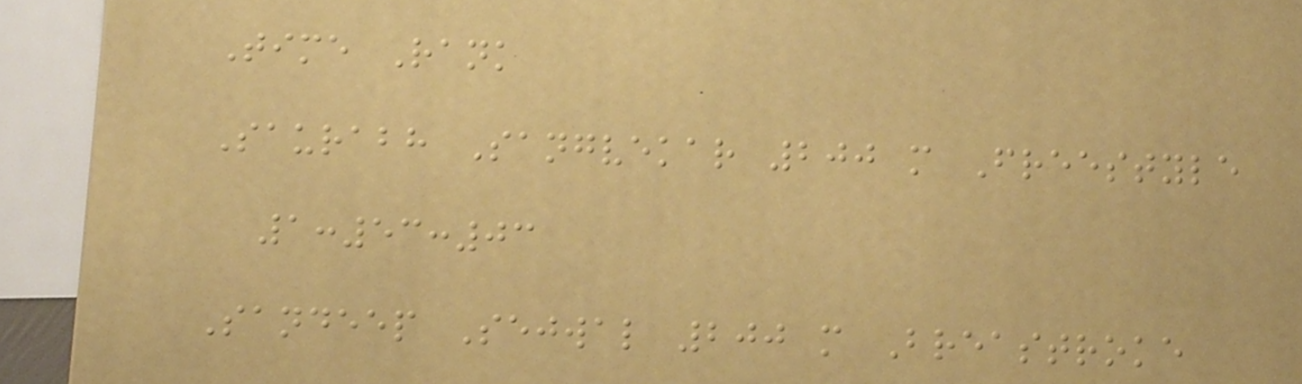Time Rank
Saurabh Sangvekar 200 m Freestyle
1:53:03
Sandeep Sejwal 200 m Breastroke
